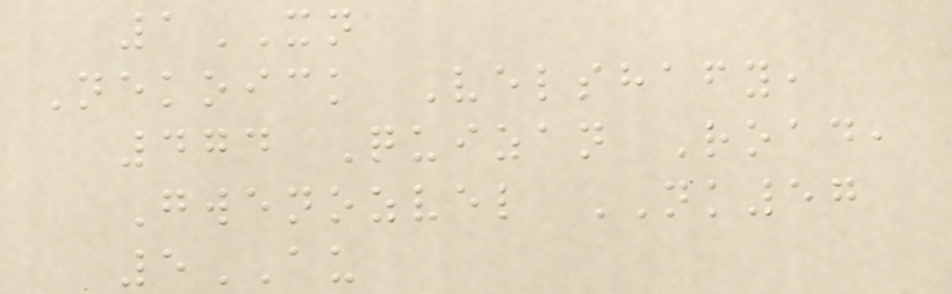1XN
Nekoick Velshafy,
474 Quizan Road,
Gwenozvel NK57
5AU
